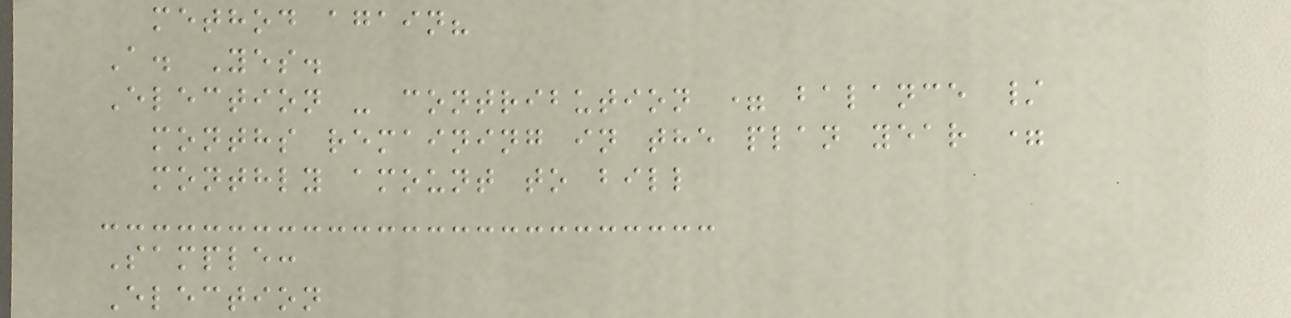method again?
A. Yes.
Election - contribution = balance /
months remaining in the plan year =
monthly amount to bill
Sample:
Election
